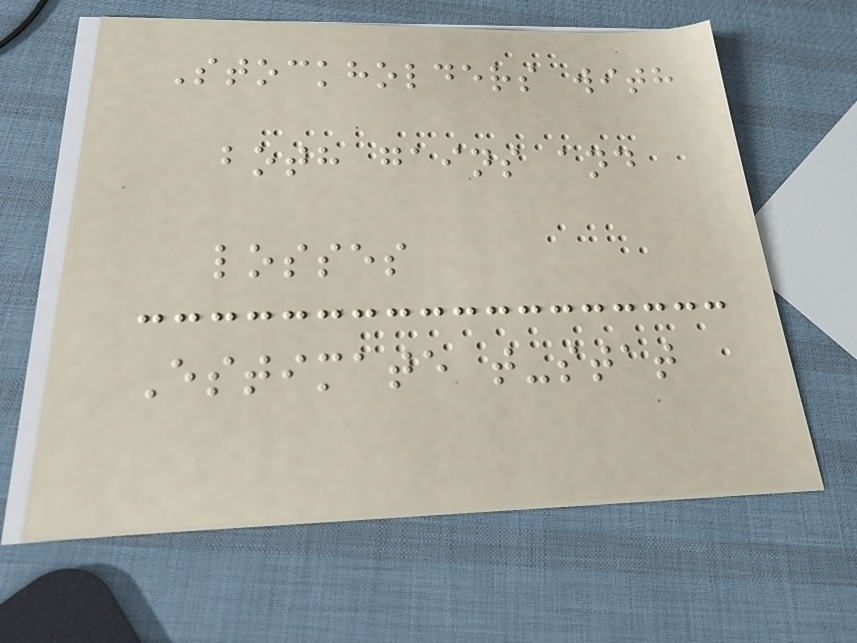Stockholders with
both gains and
losses
Estimate t-stat
